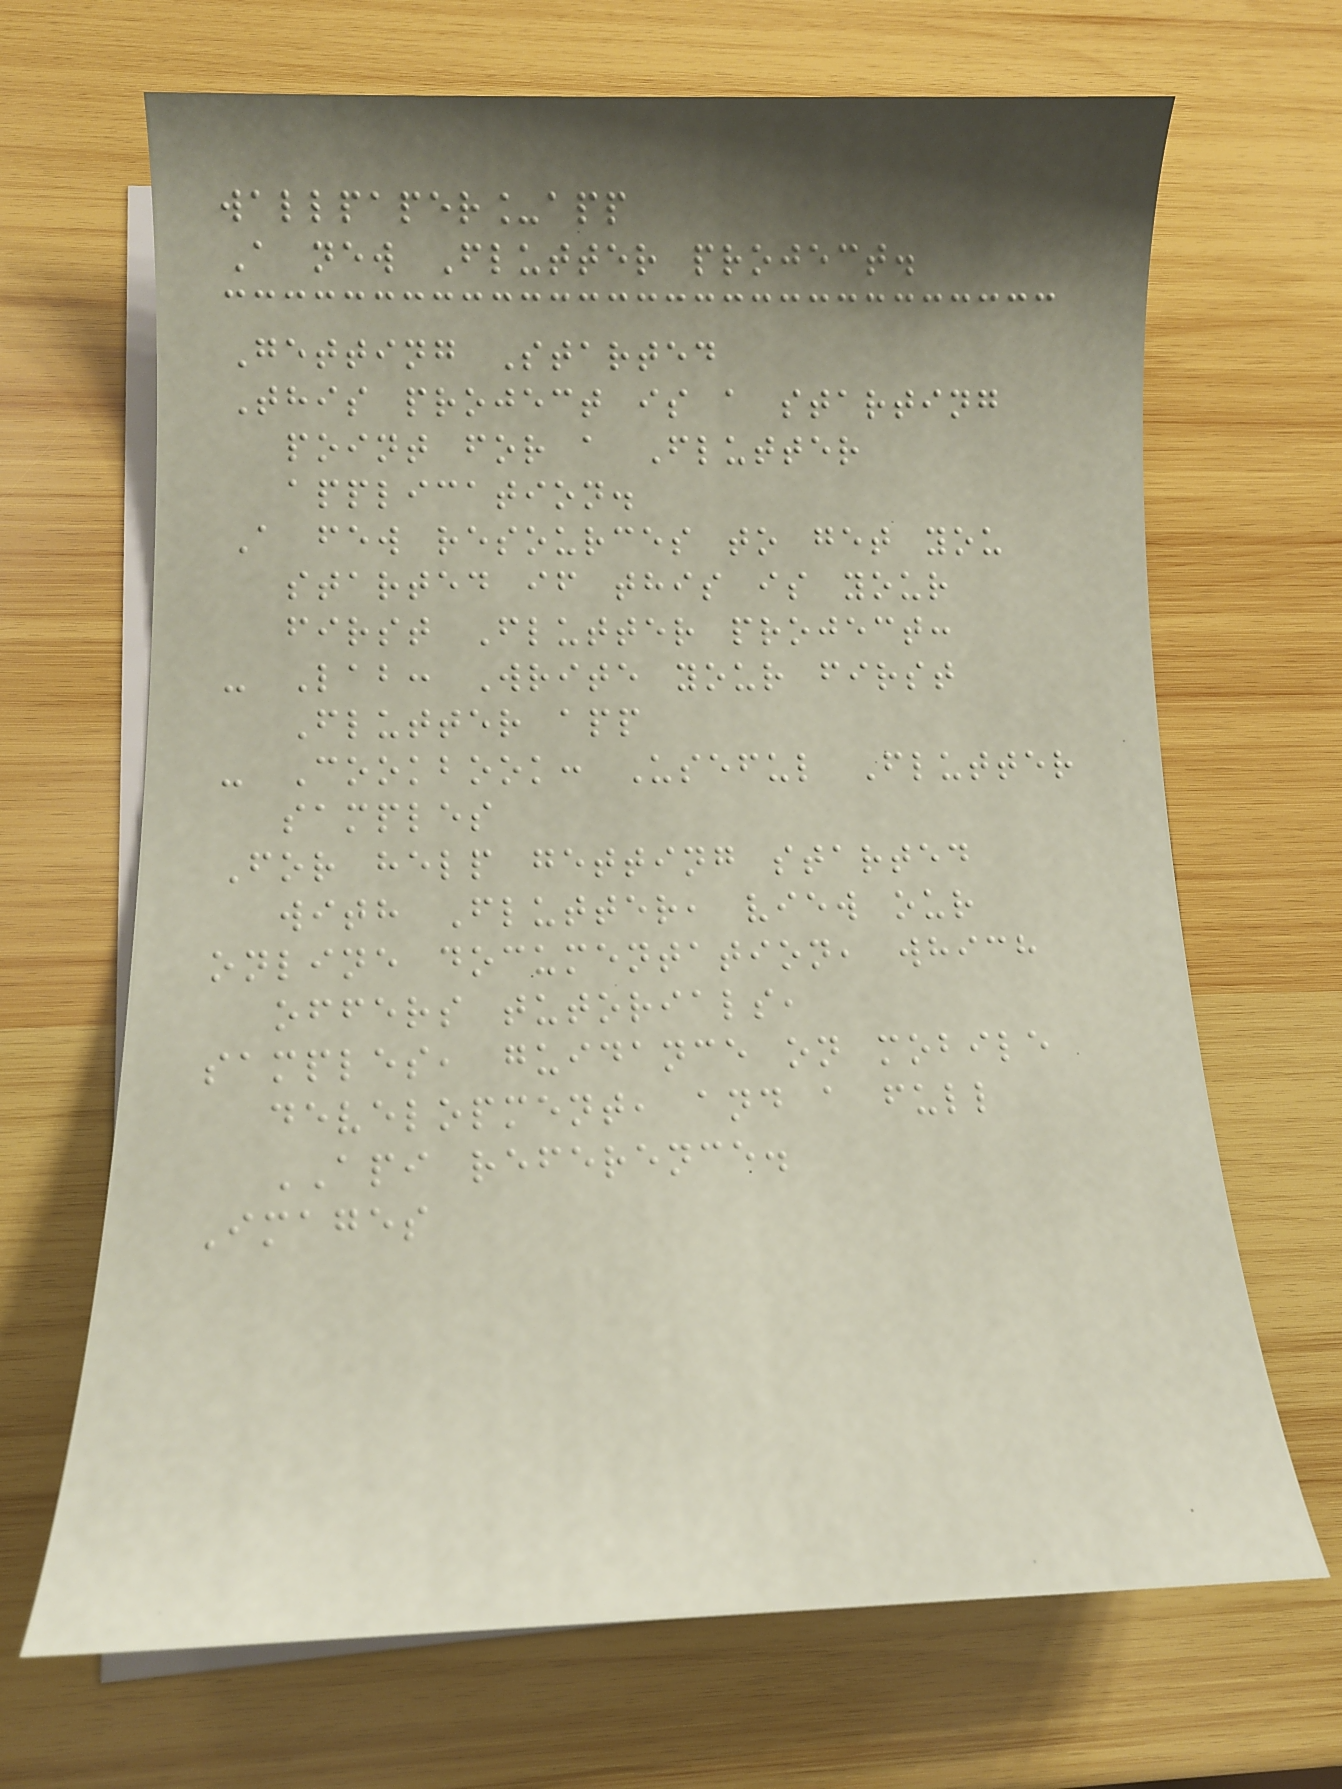wallpaper_app
A new Flutter project.
Getting Started
This project is a starting
point for a Flutter
application.
A few resources to get you
started if this is your
first Flutter project:
- Lab: Write your first
Flutter app
- Cookbook: Useful Flutter
samples
For help getting started
with Flutter, view our
online documentation, which
offers tutorials,
samples, guidance on mobile
development, and a full
API reference.
Images
